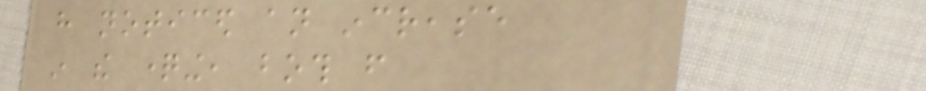have noticed an increase
in the questioning, both from
